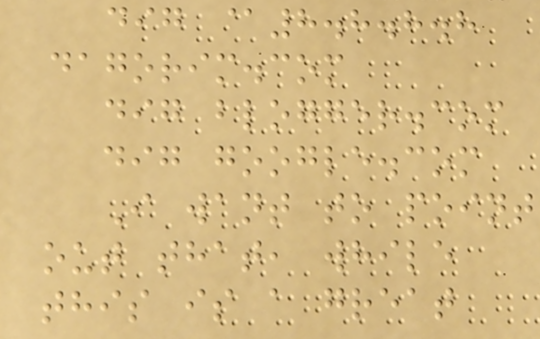dig @8.8.8.8
dagorim.com
dig blogger.com
dig google.com
I want to point
out that, while
this is a great
